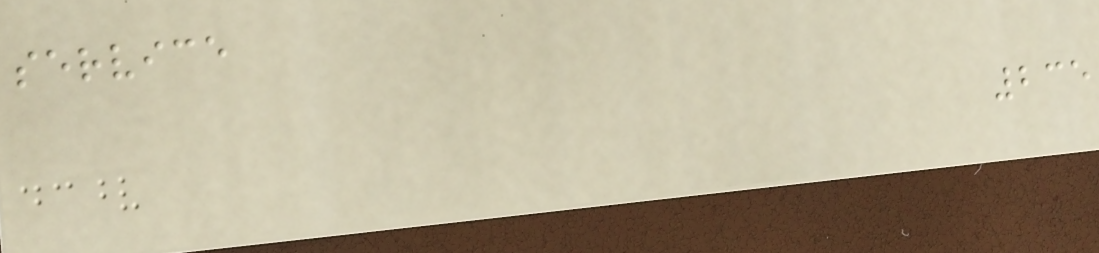service
235
